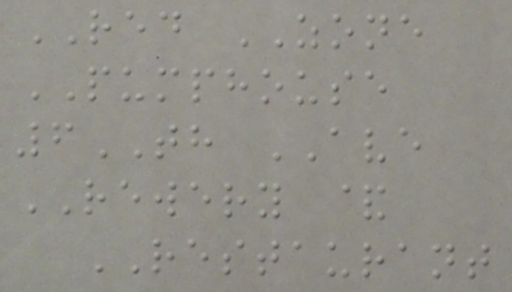RED ZONE
PUMPHOUSE
6TH AVE
REWERY &
RESTAURANT
